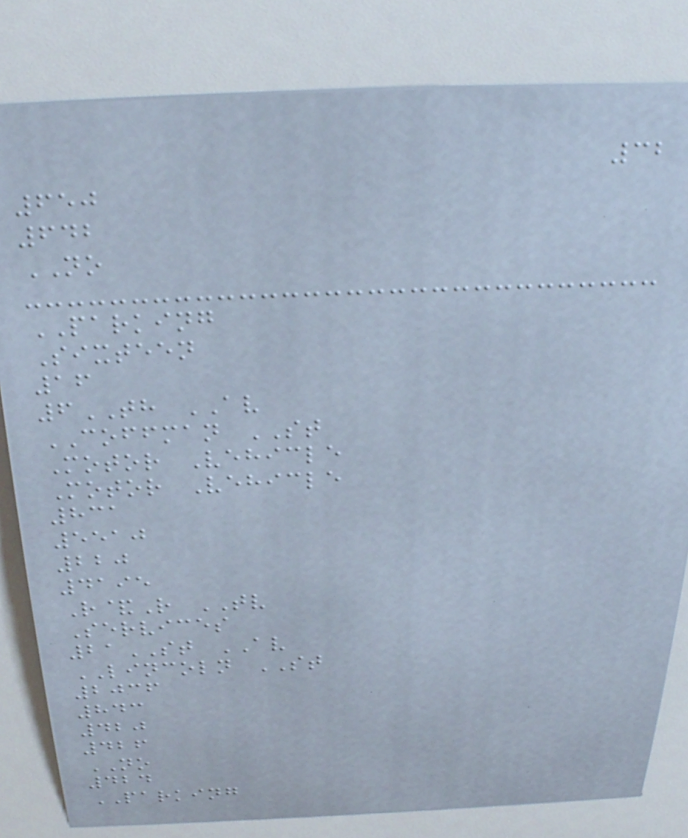32
650
642
NO
PARKING
Sixteen
16
6TH AV
COFFMAN ST
Motor Vehicle
Motor Vehicle
831
5510
220
4195
R&R TV
Services
21ST AV
LINCOLN ST
2036
843
420
426
NO
424
PARKING
